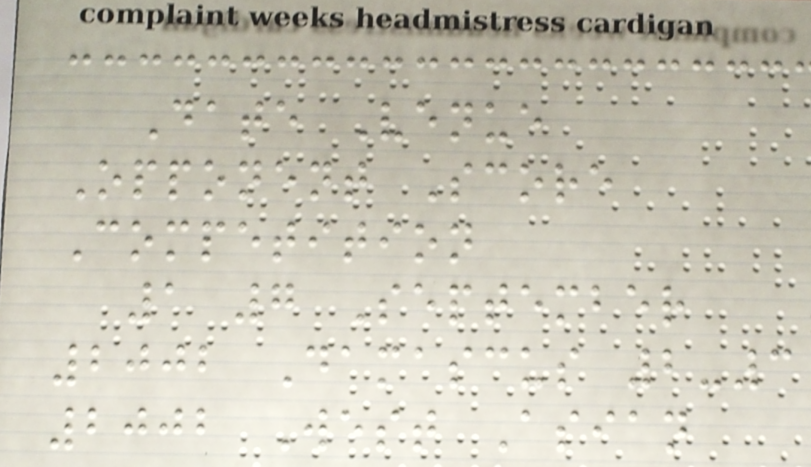Date Venue
Opponent Score
Competition
1 7 September
2002 Damascus 2-3
2002 West Asian
